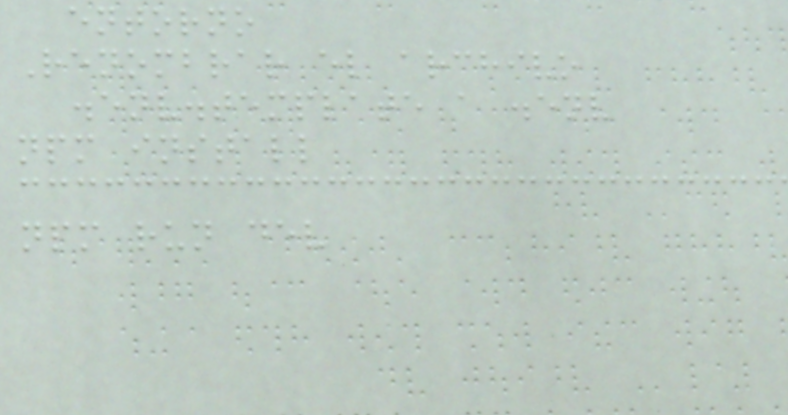entorno
Renombrar el archivo
.env.template a .env
npm install
npm run dev
